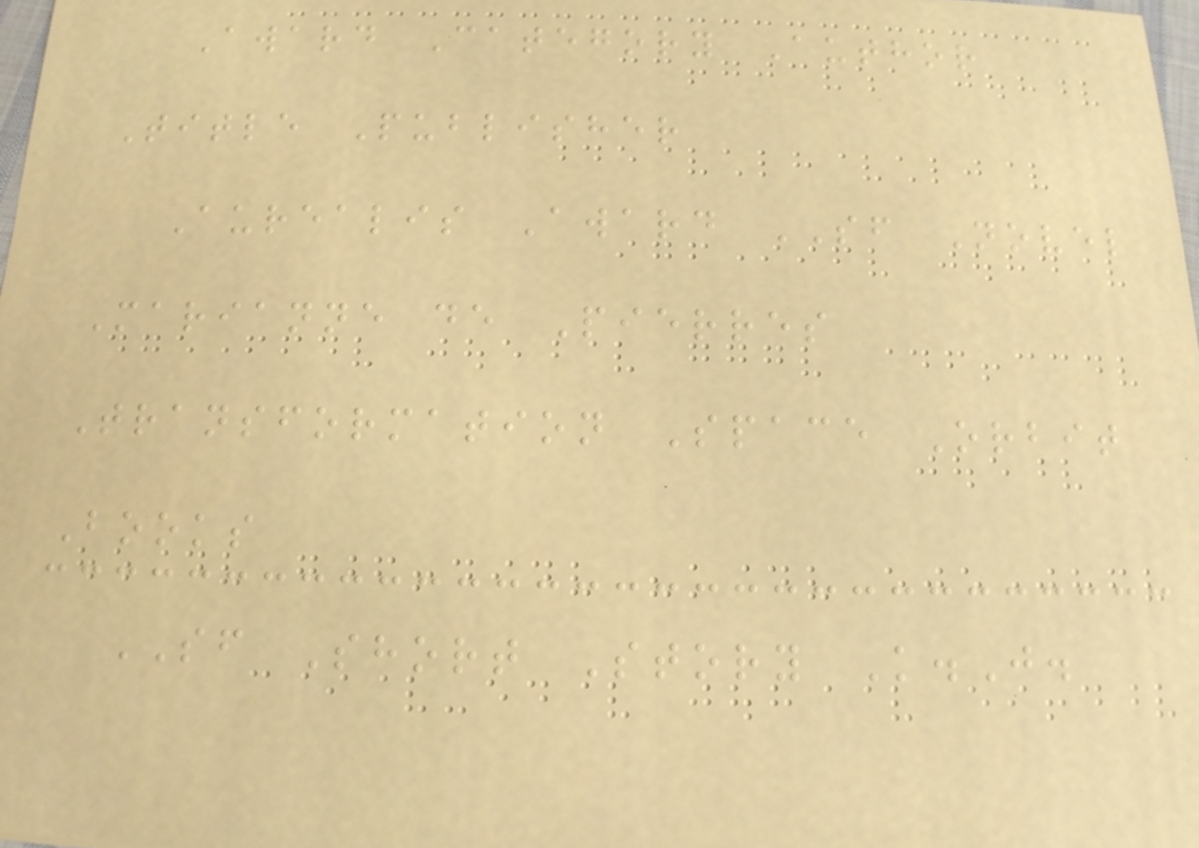Award Category Author
Title Publisher
Aurealis Award SF Novel
Marianne de Pierres
Transformation Space Orbit
Books
SF Short Story K.J.
